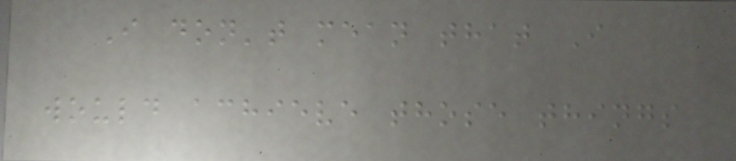I don't mean that I
would achieve those things
